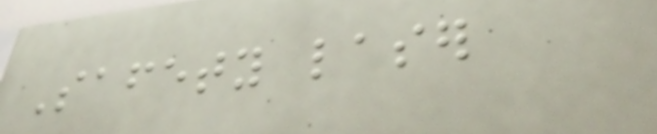Safety laser
